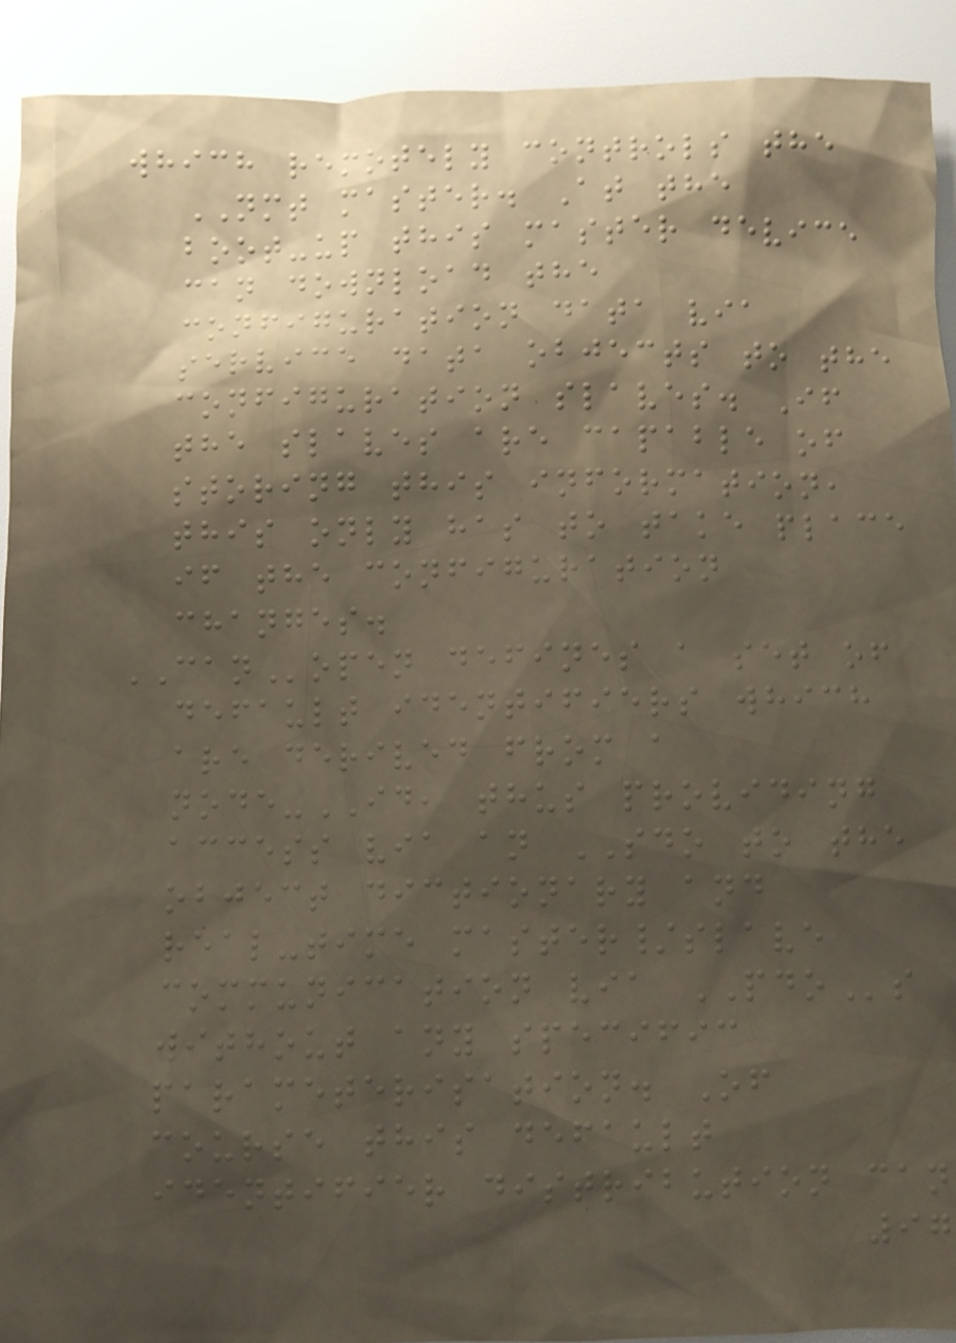which remotely controls the
NMT master. At the
boot-up this master device
can download the
configuration data via
service data objects to the
configuration slaves. If
the slaves are capable of
storing this information,
this only has to take place
if the configuration
changes.
CANopen defines a set of
default identifiers which
are derived from a
node-ID, thus providing
access via an SDO to the
object dictionary and
real-time master/slave
communication via PDOs
without any specific
parameterisation. Of
course this default
identifier distribution can
97
